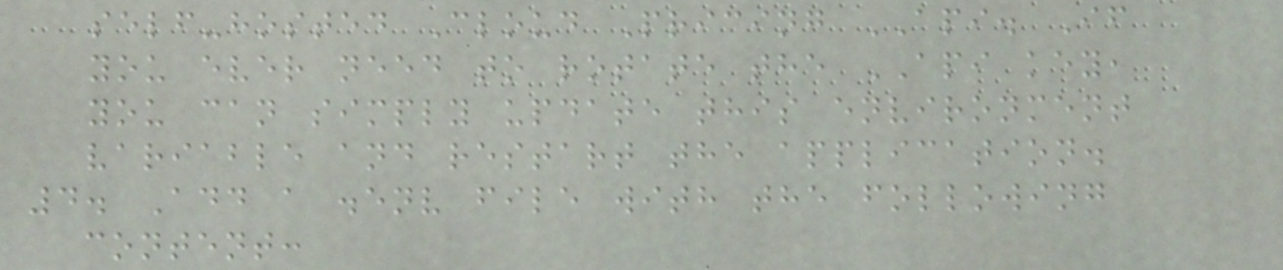self-hosted Cloud Pricing API. If
you ever need to rotate the API key,
you can simply update this environment
variable and restart the application.
4. Add a .env file with the following
content:
